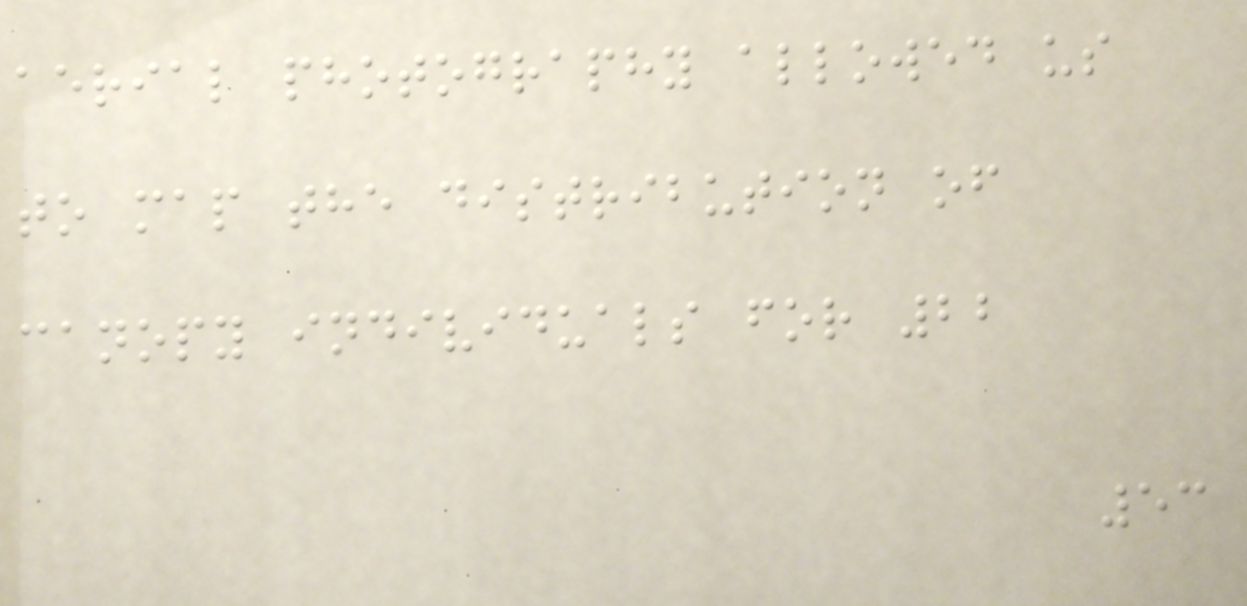aerial photography allowed us
to map the distribution of
canopy individuals for 22
53
